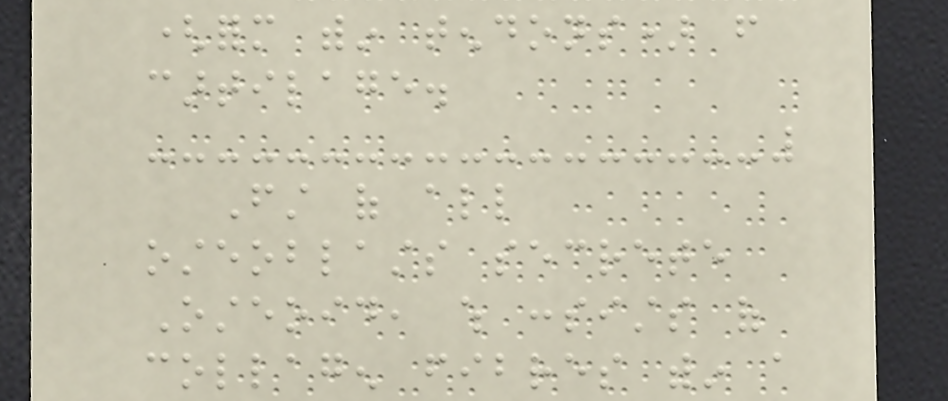(form within tendons) from
cartilage.
First of all
osteoblasts secrete
Osteoid, which consists of
collagen fibres within a
